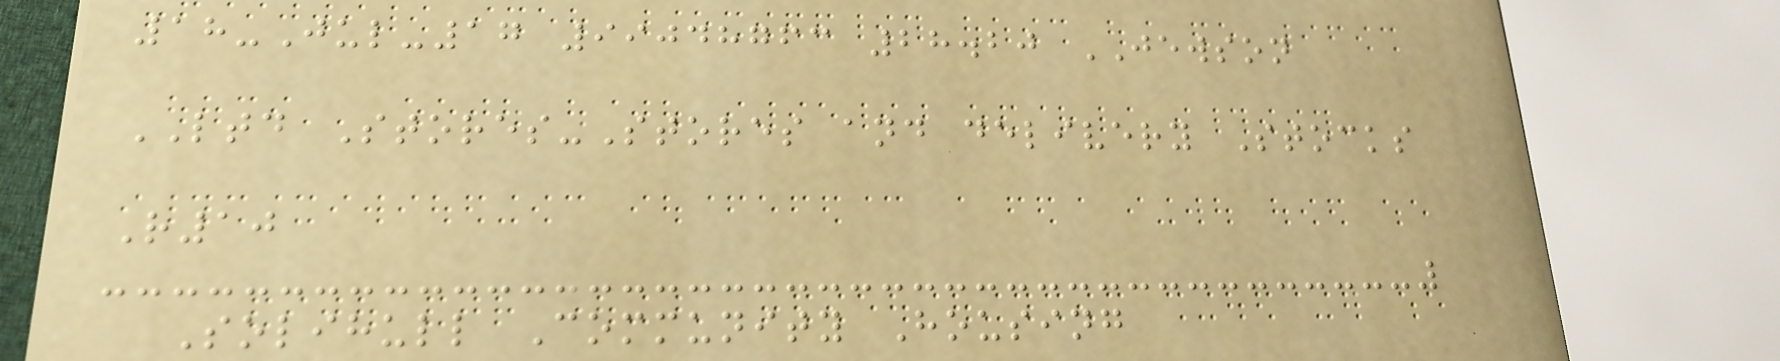18-Jul-17 99048763 28.20 JEWSON
LTD Stores-Stores and delivery Stocks
R10
Solihull Community Housing
